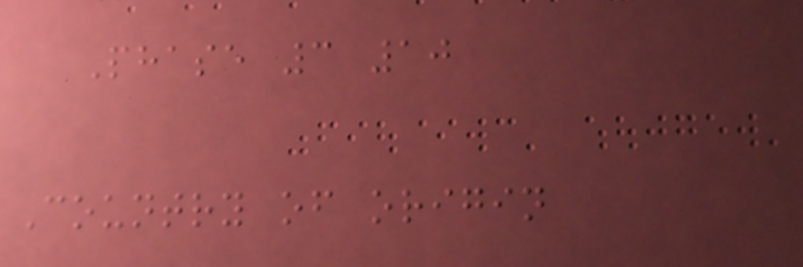Phase 3 10
Country of origin
